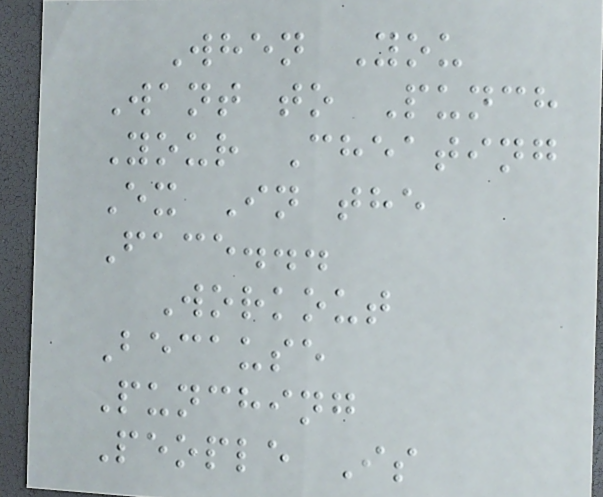When You
Want to Punch
Your Cheating
Ex In the
Face...
Workout
Because
Punching
People Is
